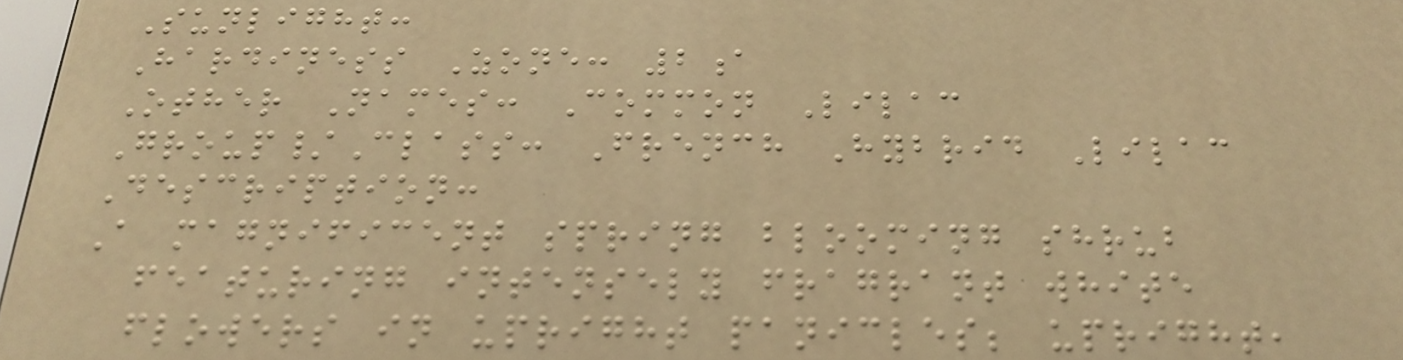Sunlight:
Hardiness Zone: 2a
Other Names: Common Lilac
Group/Class: French Hybrid Lilac
Description:
A magnificent spring blooming shrub
featuring intensely fragrant white
flowers in upright panicles; upright,
